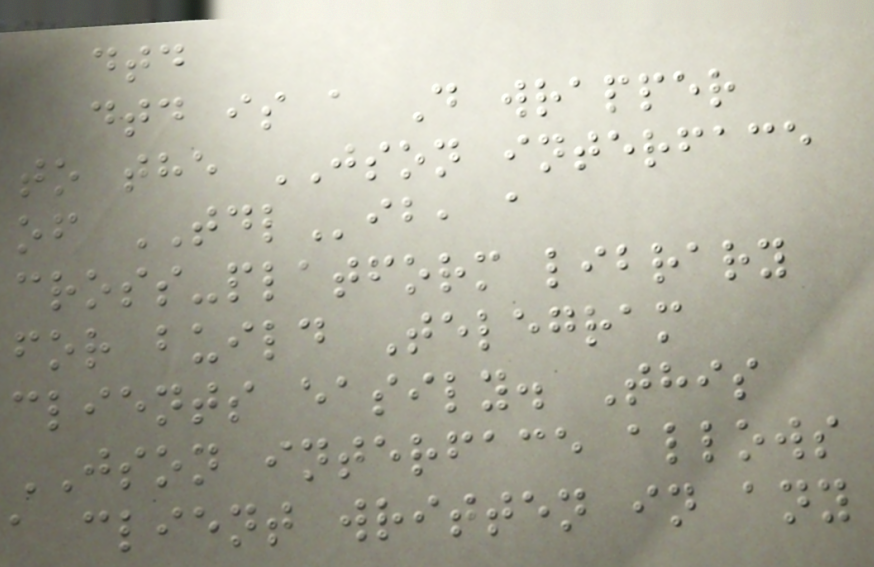dtd
dtd is a D wrapper
to the JSON interface
of TDLib, a
cross-platform library
for build Telegram
clients easily. This
JSON interface allows
a client written in any
